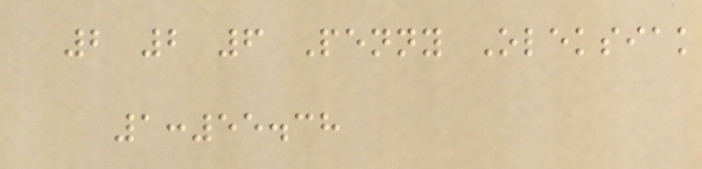2 2 6 Penny Oleksiak
1:55.38
